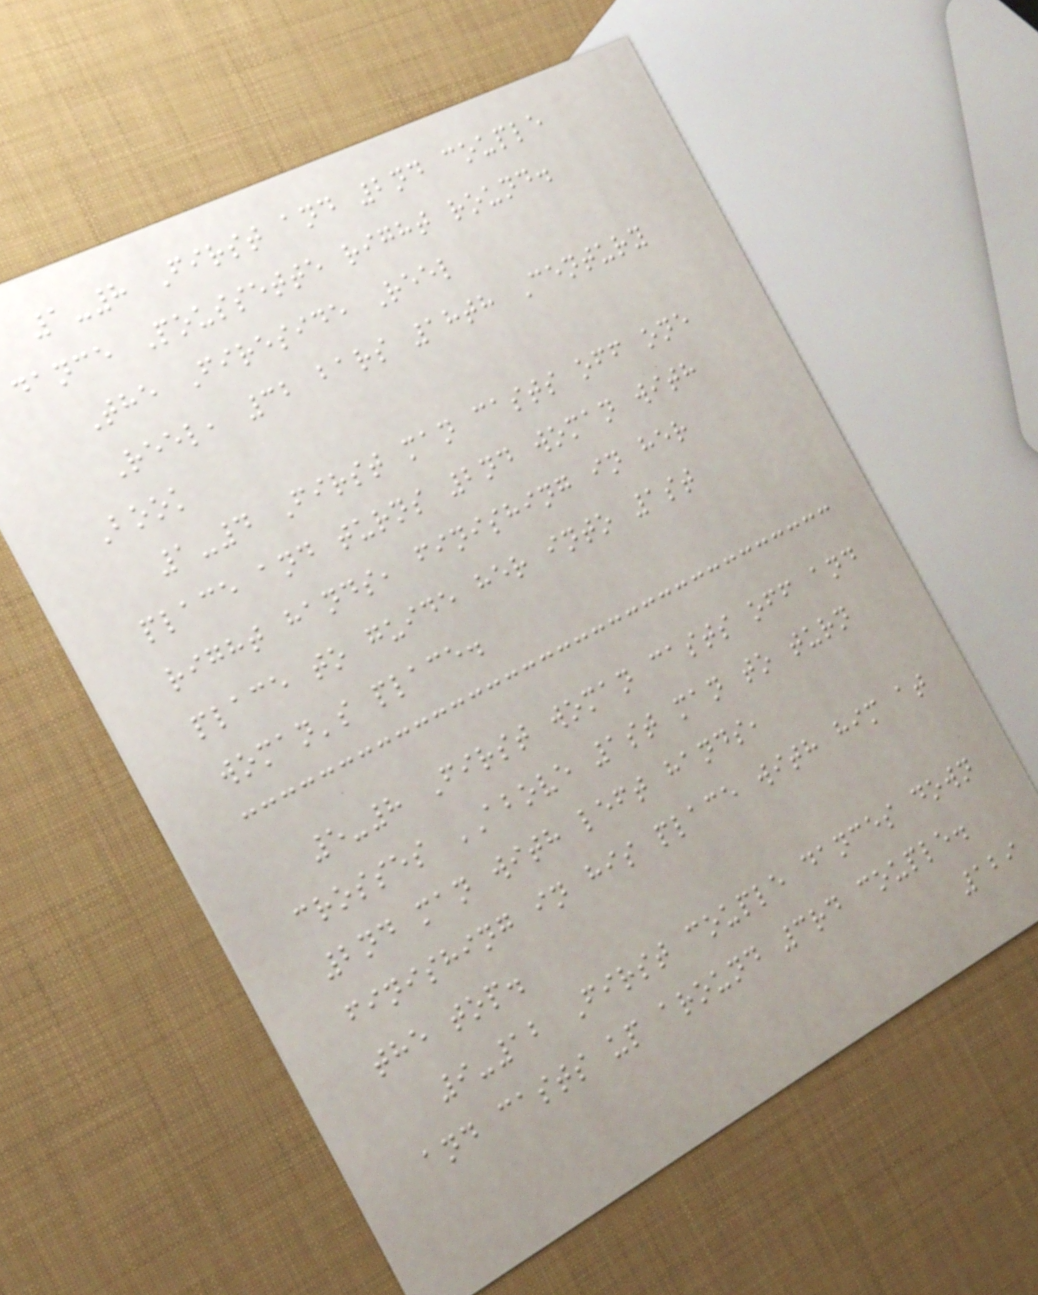1-8 First and 2nd couple
dance Poussette right round.
The Fireside Reel
Reel, 32 bars 18th Century
Book
1-4 First man casts off one
place and turns 2nd woman with
right hands, finishing in her
place to guide her into 1st
woman's place.
5-8 First woman casts off and
crosses ABOVE 1st man to turn
2nd man with left hands,
finishing in his place with him at
the top.
9-12 First couple dances down
and casts up around 3rd couple.
129
